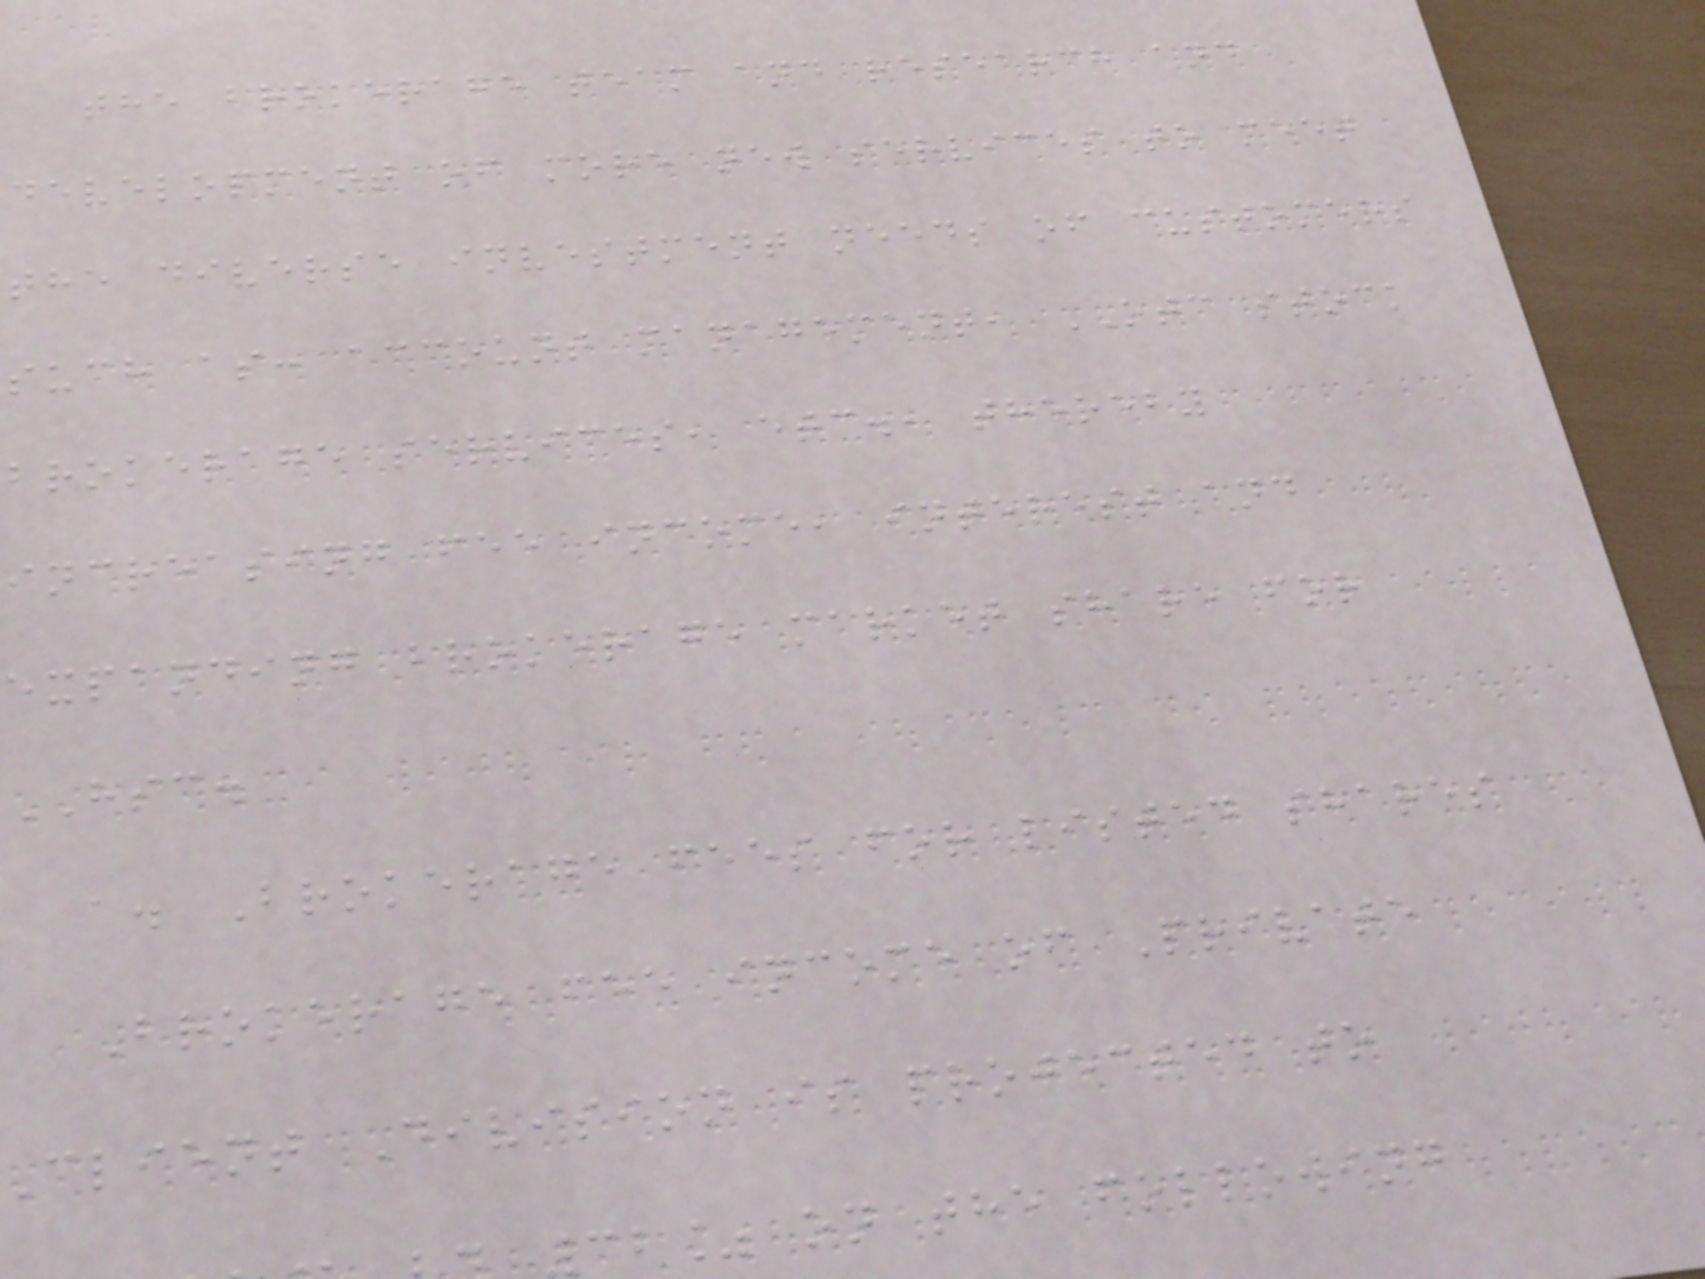the brokerage team and research and
development of more new services to meet
the diverse investment needs of customers
such as: account management, OTC stock
brokerage services, etc., thereby
increasing fee income, interest and
expanding brokerage market share for
HSC.
a. Brokerage fees for listed shares
Brokerage fee income of Private
client Division is projected to
cb% on the following
